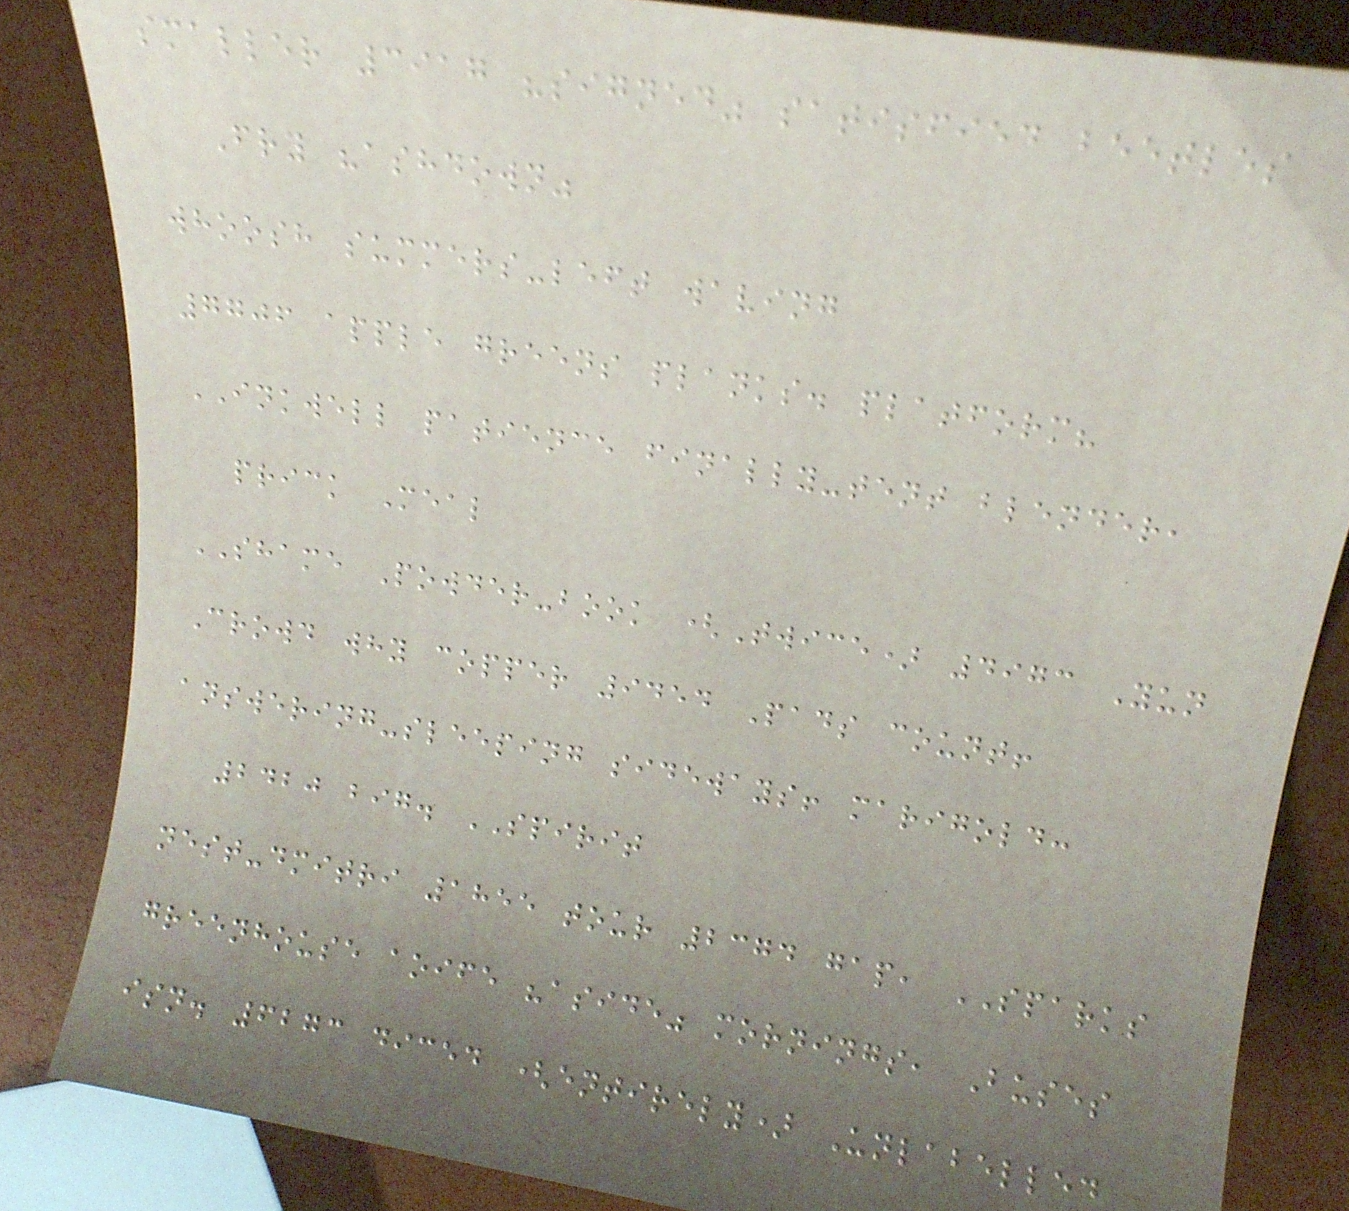smaller 3917 "signed" satisfied beetles
Fry "ashdown"
whoosh summers-left waving
7706 apple greens planks. platform?
INKWELL patience finally-tent blender,
prick Meal
SHAME Powder-book (Twice) 4973 Yun
Crowd why copper 9454 Pads count!
answering-sleeping sideways! marigold:
2420 big. SPIRIT
nest-dmitri 1855 tour 2374 gap, SPARKS
greenhouse aoife "aside" mornings, Buses
isn. 6273 diced (entirely) Unlabelled
